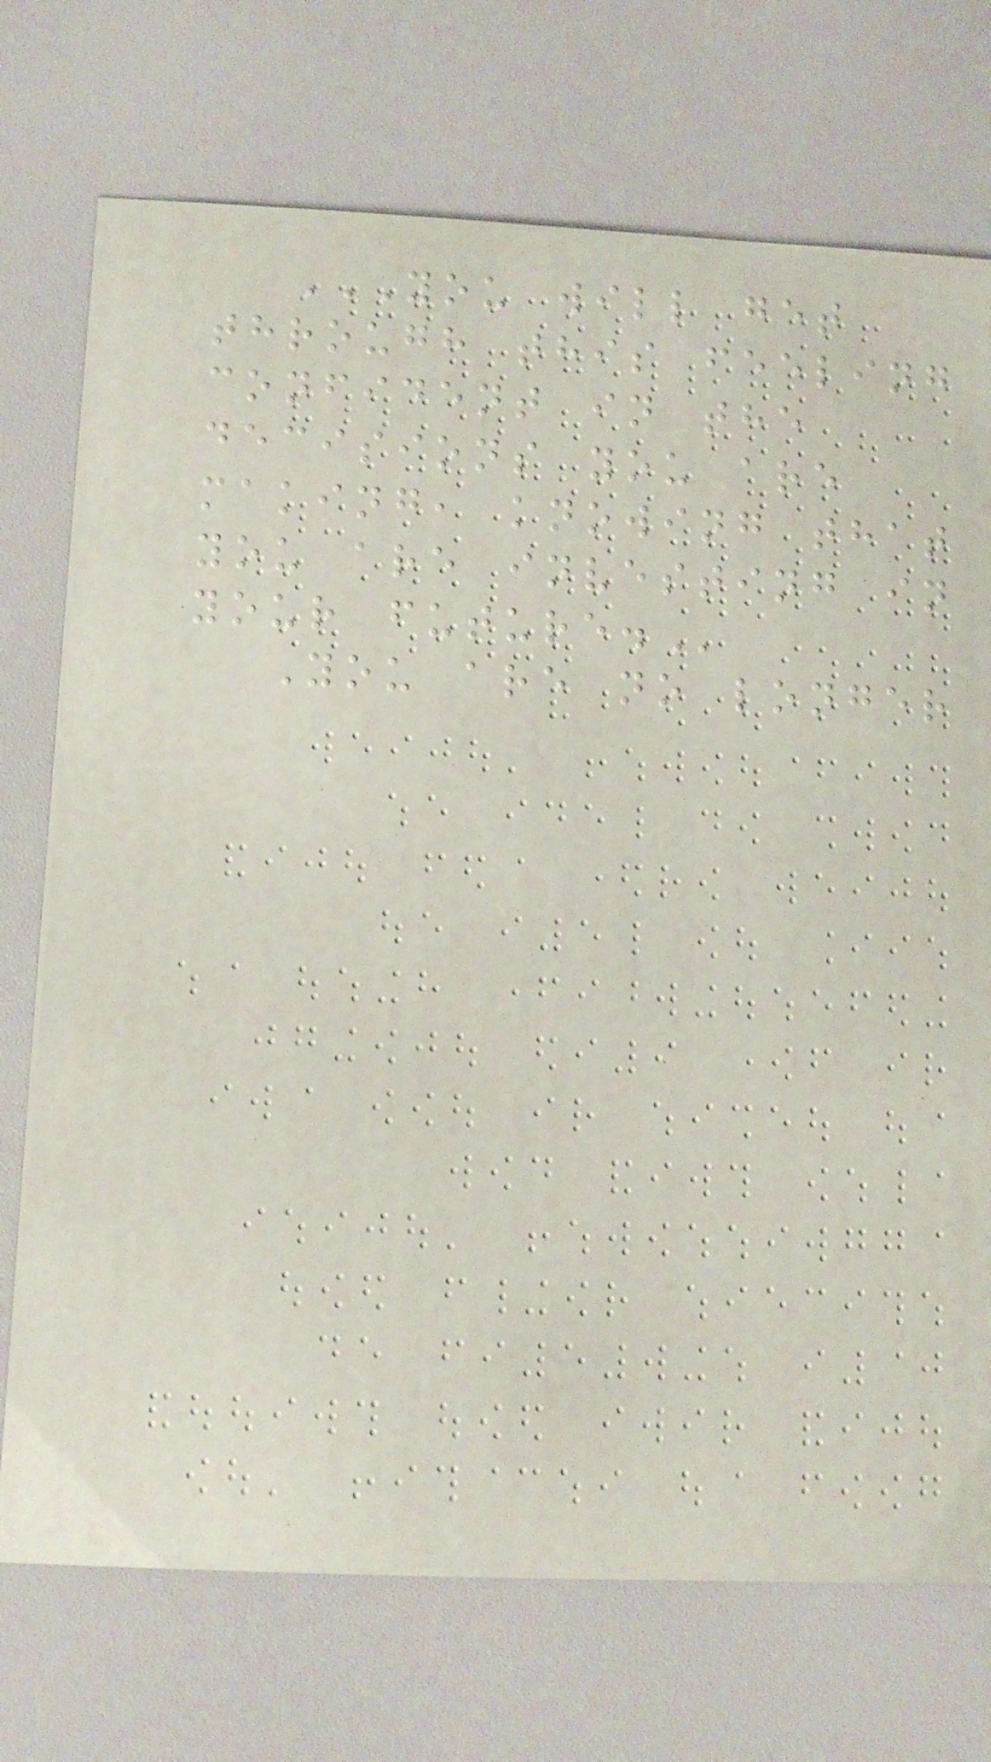YOU WILL GET
THROUGH THIS FEELING
CONFIDENT IN THE
DECISIONS YOU ARE
MAKING, KNOWING THAT
YOU ARE INVESTING IN
YOUR FUTURE.
You are no longer
